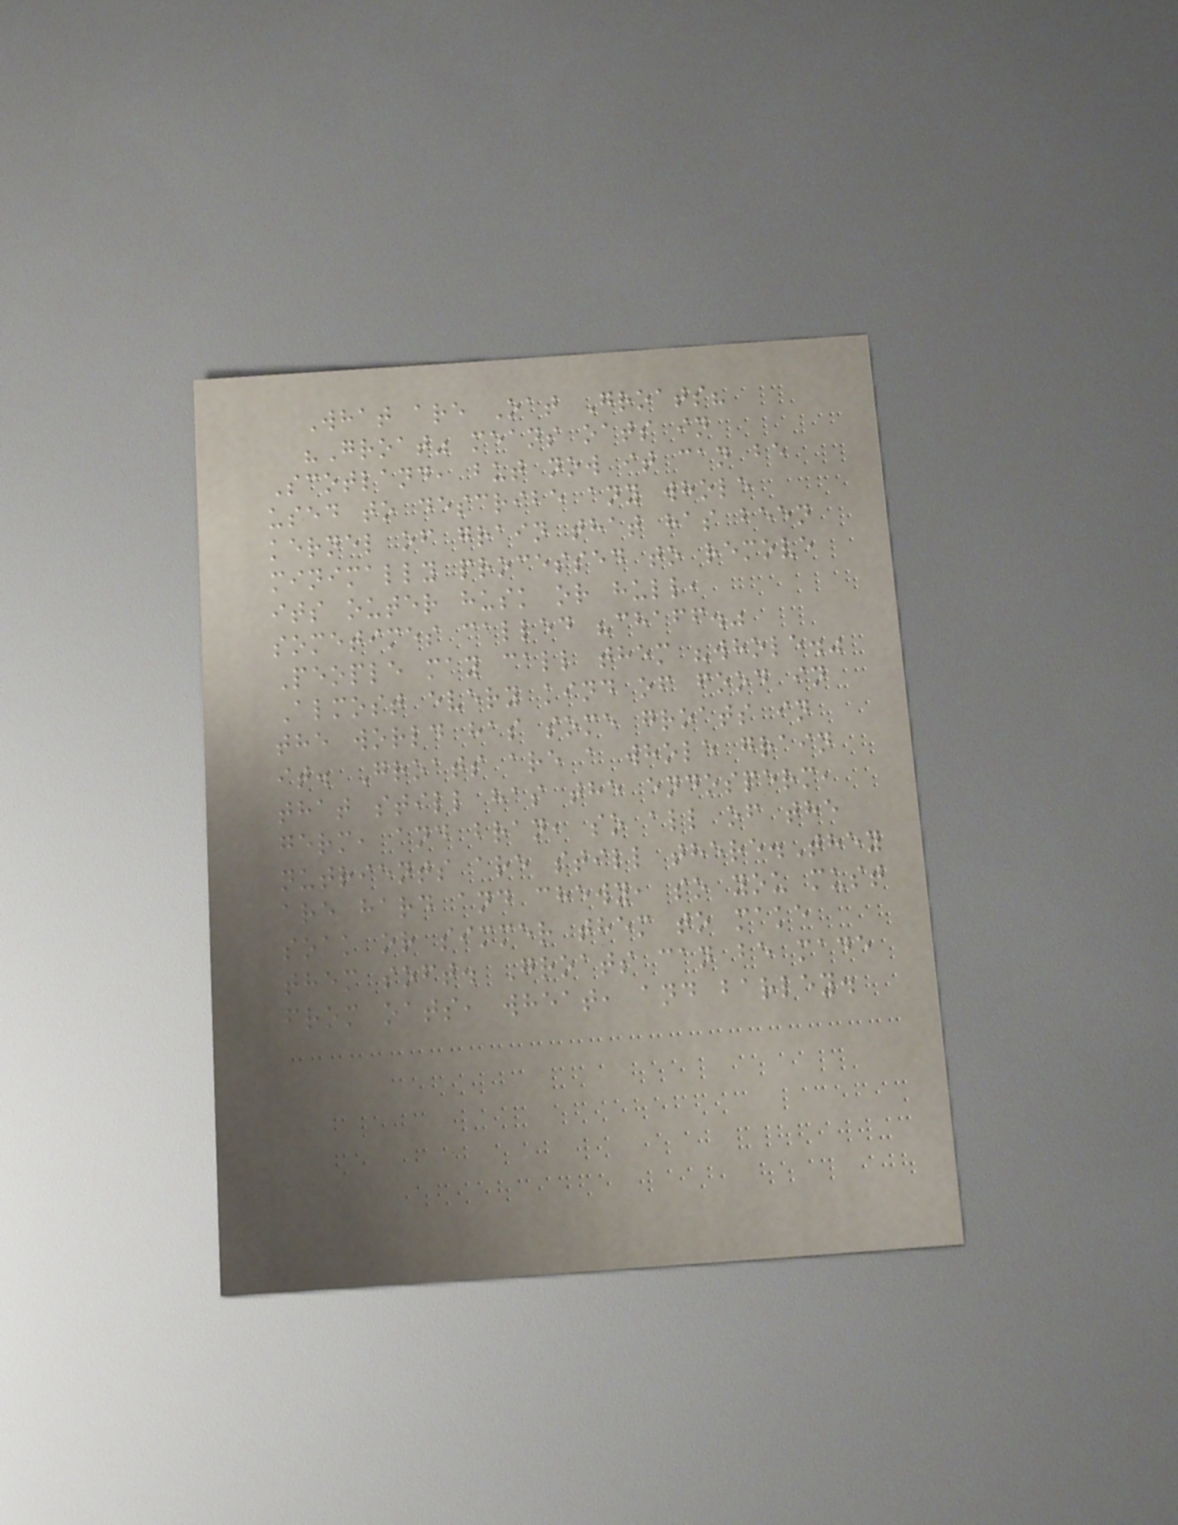What are Oat Groats?
"Groat" means oats in
Scotland, but now it can be
used to describe any whole
kernel of grain that has been
minimally processed to remove
its outer husk or hull,
sometimes called "chaff."
People may call them "whole."
Almost every kind of food in
the world has some groats in
it. Groats are a whole grain
that still has the endosperm,
germ, and bran, so all of the
nutrients are still there.They
are hard and chewy, so you must
soak or simmer them to make
them soft. Groats can be made
from oats, wheat, and barley.
